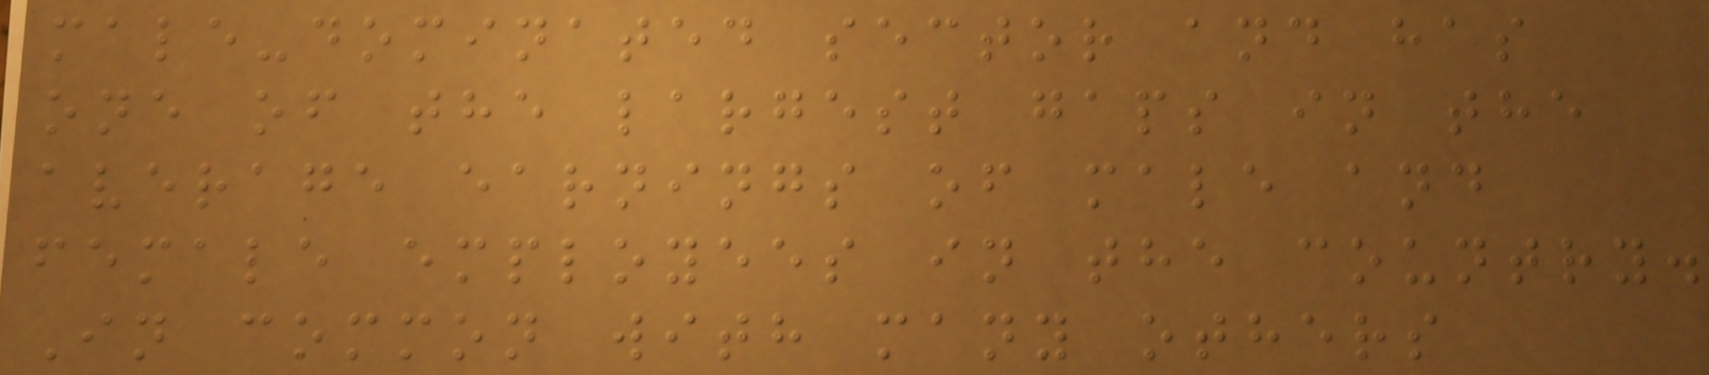male-dominated sector and has
one of the largest gaps in the
average earnings of male and
female employees in the country.
In common with many others
